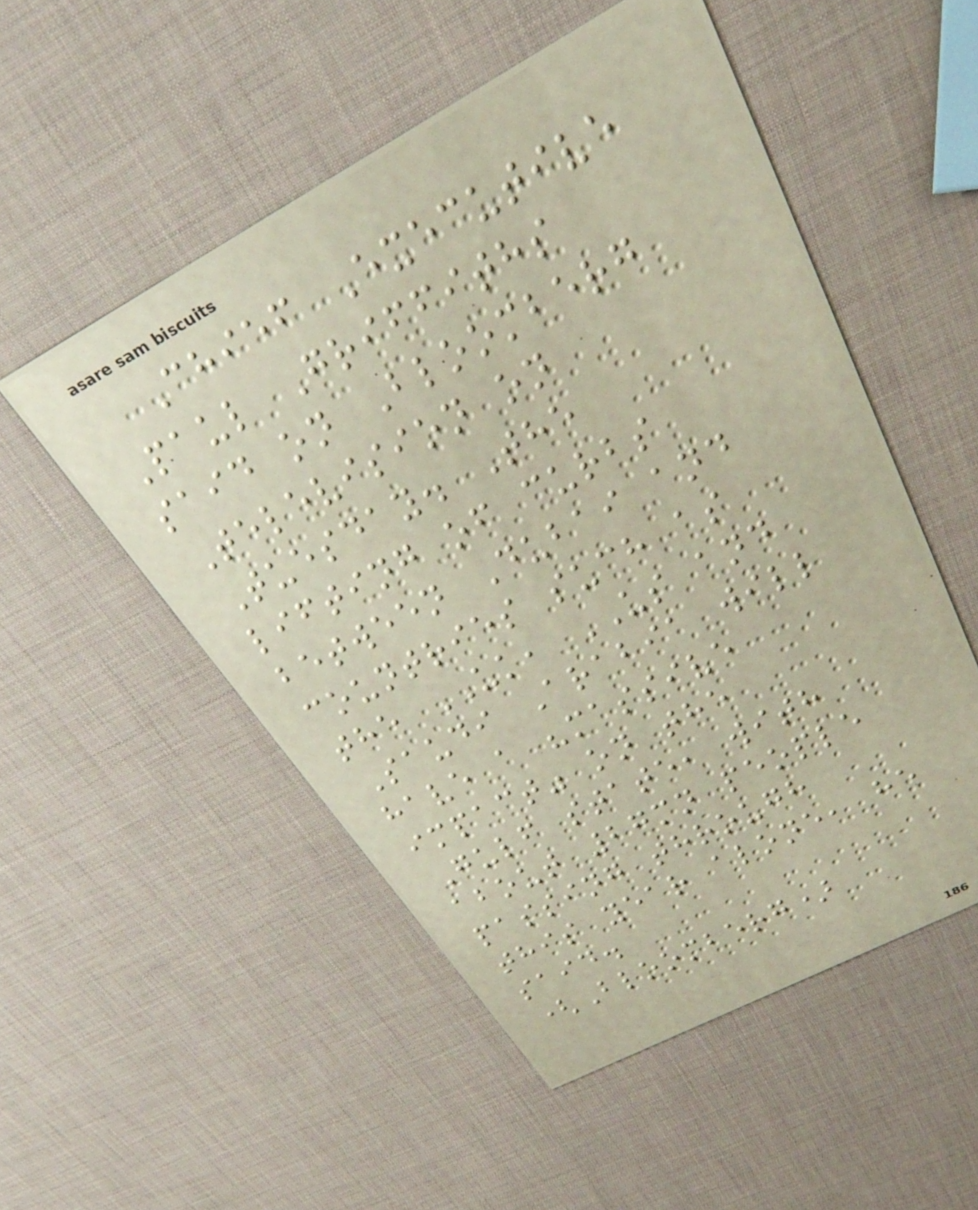Chief Executive
Paul Griffiths
said on Bloomberg
Television on
Tuesday. The
lifting of curbs
between Dubai and
countries such as
the UK, US and
Saudi Arabia will
have a "massive
impact" on the
Gulf state, with
about 27mn people
passing through
this year alone, he
said.
(Bloomberg)
